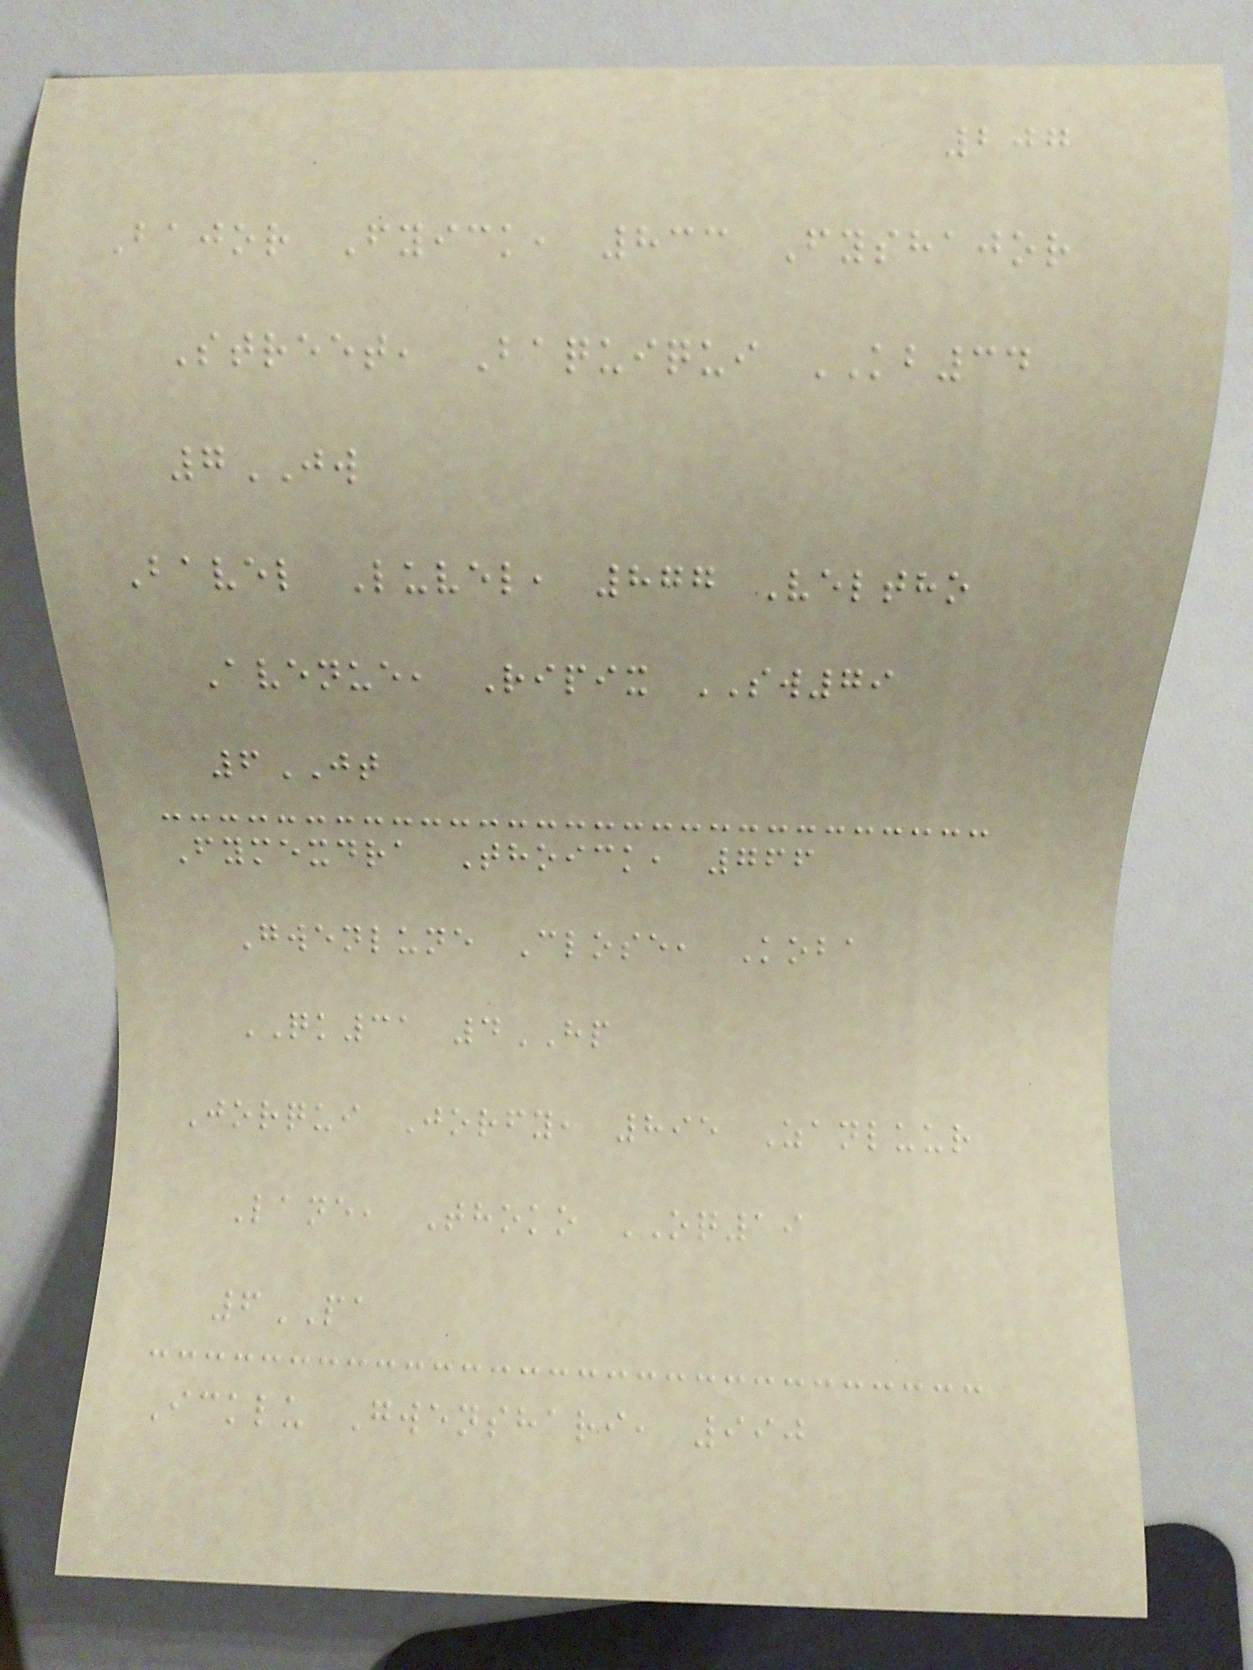207
Bajor Fyick, 833 Fyshajor
Street, Baquiqui KB34
7JW
Bavel Luvel, 877 Veltho
Avenue, Ripix SW79
6JT
Fymexdra Thoick, 766
Gwenlune Close, Koba
QK31 4HP
Jorqui Jorfy, 895 Zanluur
Lane, Thoko OQ19
6PA
Icklu Gwenshari, 990
